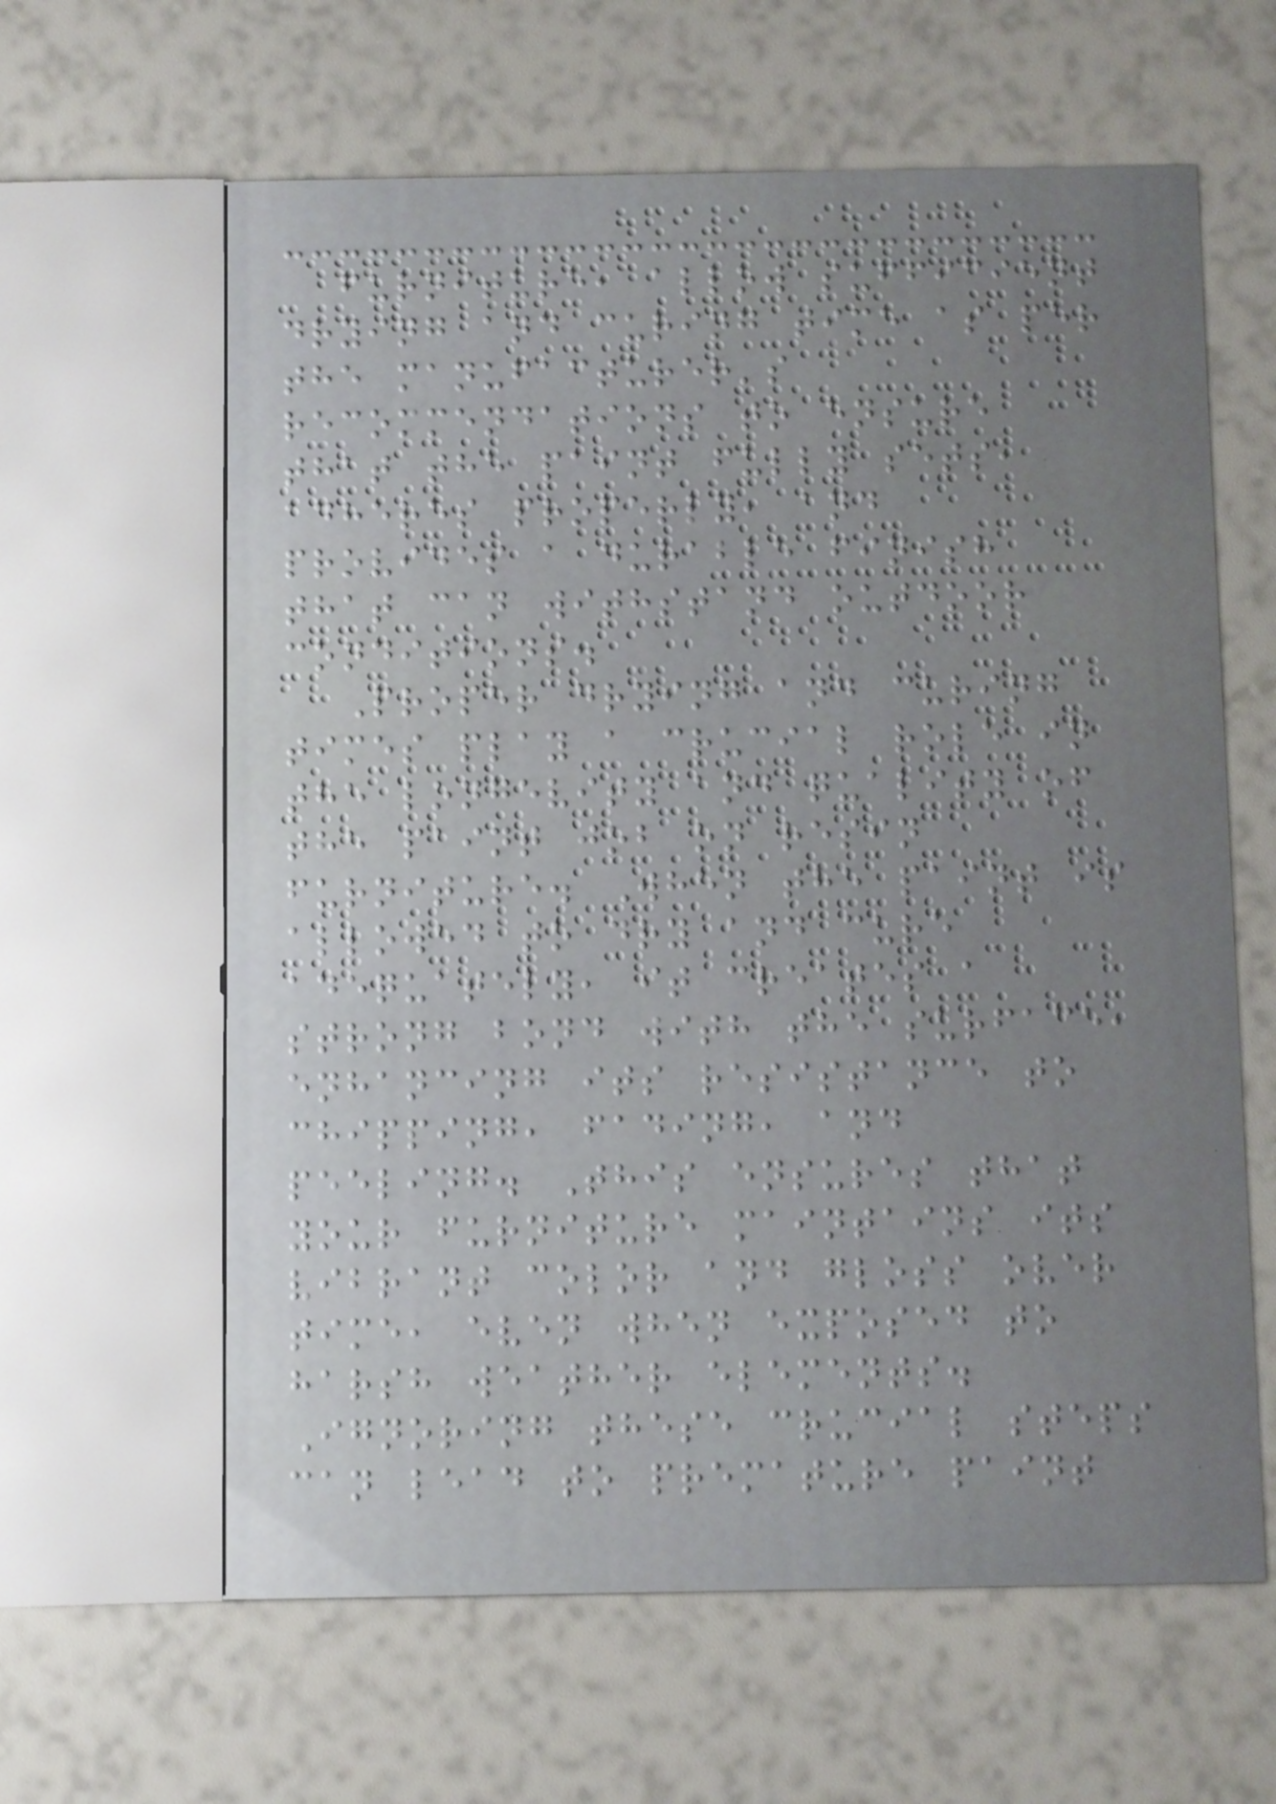furniture, allow sufficient
drying and curing time as per
the manufacturer's
recommendations to ensure
that the paint fully sets,
adheres properly, and
provides a durable finish
that can withstand outdoor
conditions.
Proper drying and curing
times play a crucial role in
the longevity and quality of
the paint job on resin
furniture. When the paint is
allowed to dry and cure
adequately, it creates a
strong bond with the surface,
enhancing its resistance to
chipping, fading, and
peeling. This ensures that
your furniture maintains its
vibrant color and gloss over
time, even when exposed to
harsh weather elements.
Ignoring these crucial steps
can lead to premature paint
